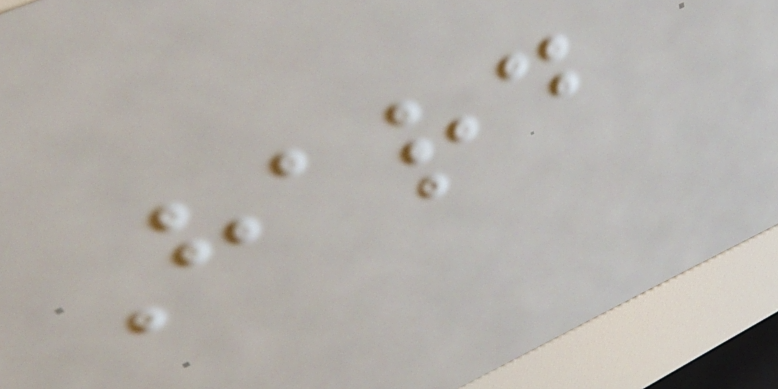Hard
